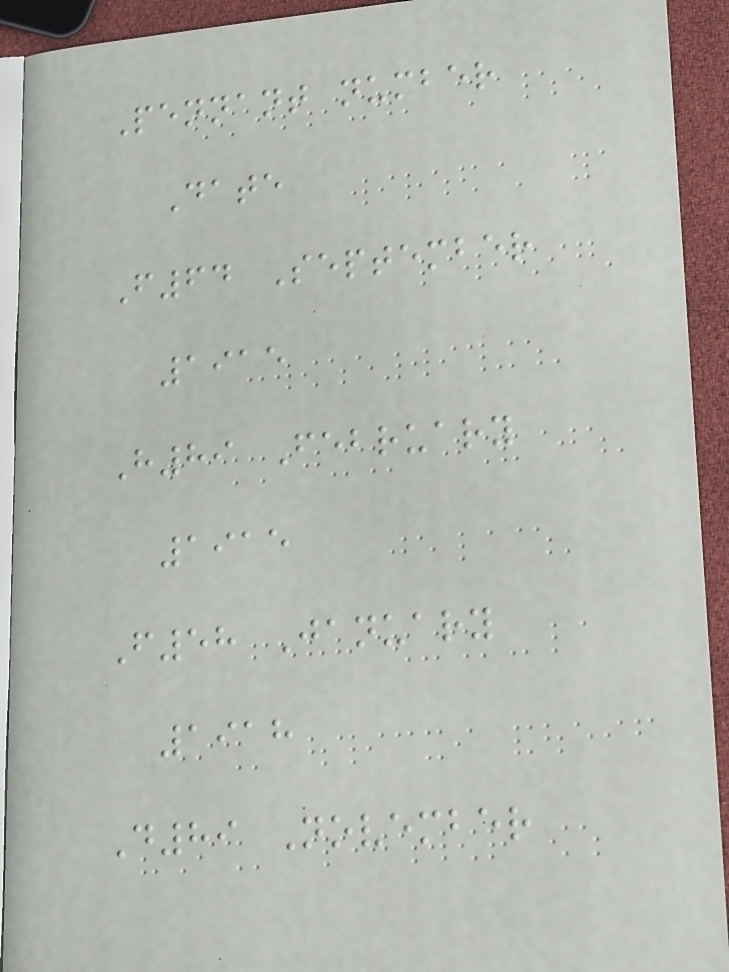Pennant number
Date
F64 September
1915
H89 February
1915
F58 January
1918
D89 November
